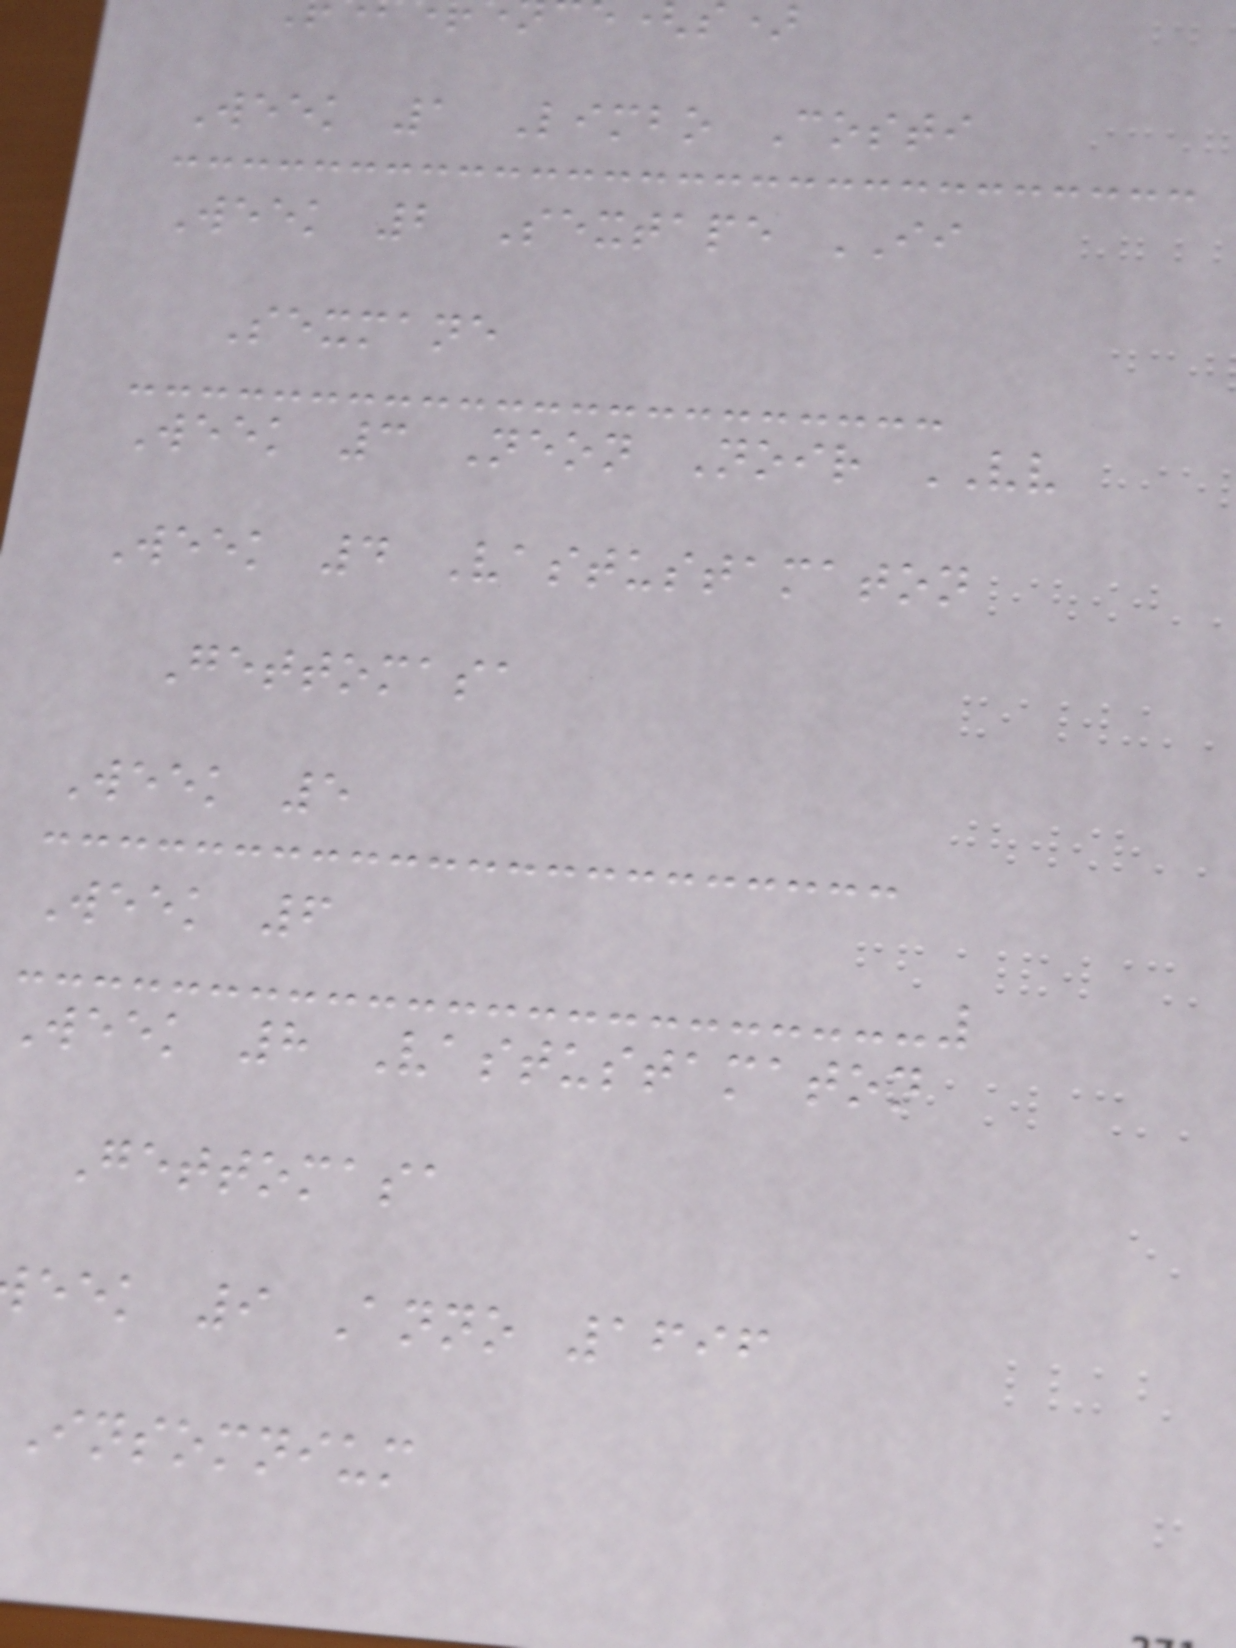Week 1 Limbo Costi
Week 2 Sextape II
Sexmane
Week 3 Neon Noir VV
Week 4 Vastustamaton
Gettomasa
Week 5
Week 6
Week 8 Vastustamaton
Gettomasa
eek 9 Anno 1696
Insomnium
